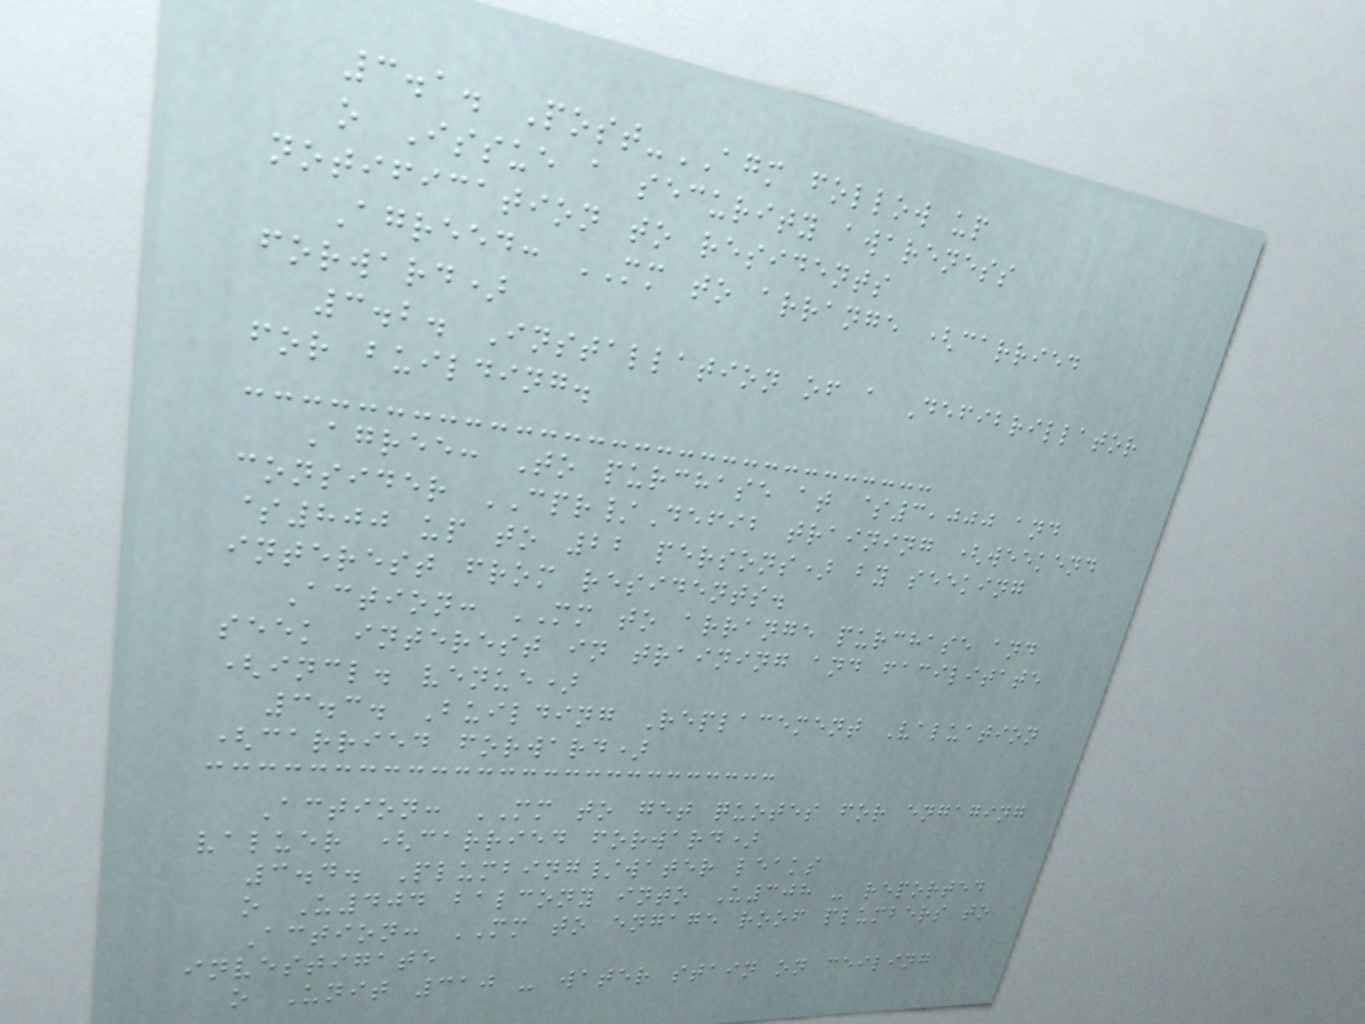3.1. Post-AGM follow up
o Issue a security awareness
notification to residents
Agreed: MM to arrange (carried
forward)
3.2. Installation of a Defibrillator
for building.
Agree: To purchase at $3,000 and
consider CPR/Defib training (weekend
$800 up to 22 persons) by seeking
interest from residents.
Action: MM to arrange purchase and
seek interest in training and facilitate
(incl. venue)
3.3. Building Replacement Valuation
(carried forward)
Action: MM to get quotes for engaging
valuer (carried forward)
3.4. Plumbing/water leaks
o U404 balcony into U308 - reported
Action: MM to engage roof plumbers to
investigate
o Unit 310 - water stain on ceiling
